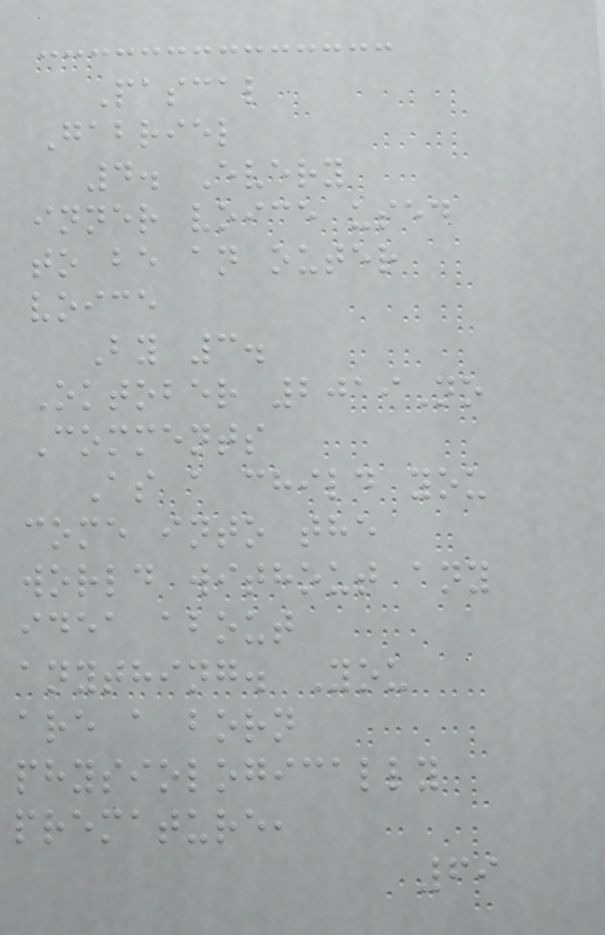Pascal
Gabriel
4. Every
inner voice used
to be an outer
voice
By 3.
Oktober 2019No
Comments
As a child you
come into the
world without any
idea about
anything. You
are a born
physiologically
premature,
69
